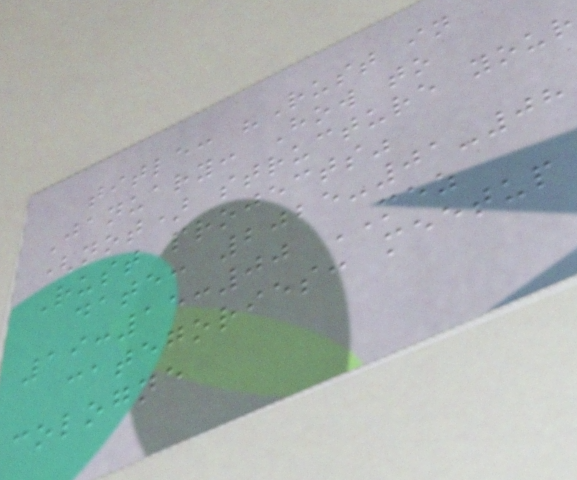title: "Rust in
January: How to
(not) structure your
Rust projects"
date: 2025-01-08
19:15:00 MEZ
categories: meetup
cologne
